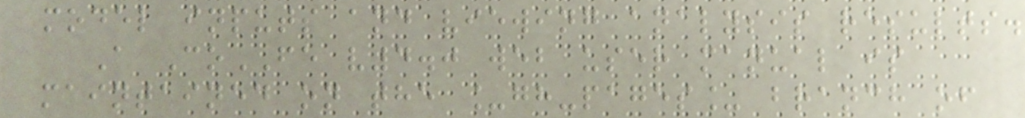model inputs and viewing analysis results.
A CoFE v4.0 web user manual is
maintained on the _gh-pages_ branch of
